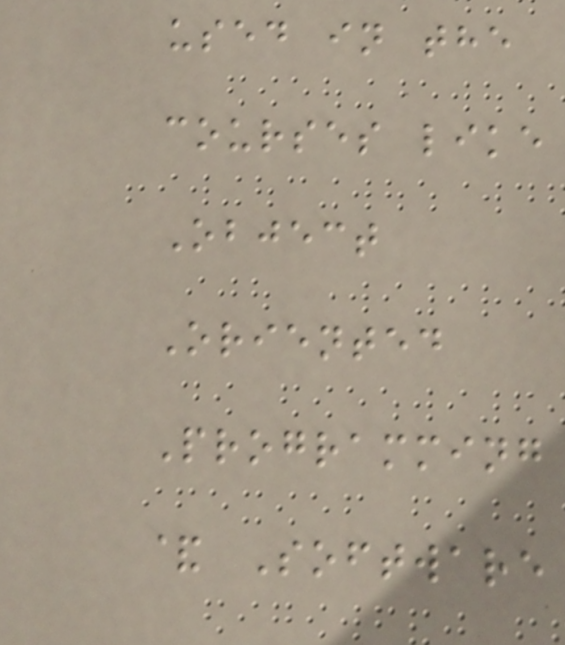used in the
courses like
Object
Oriented
Programming
& Software
